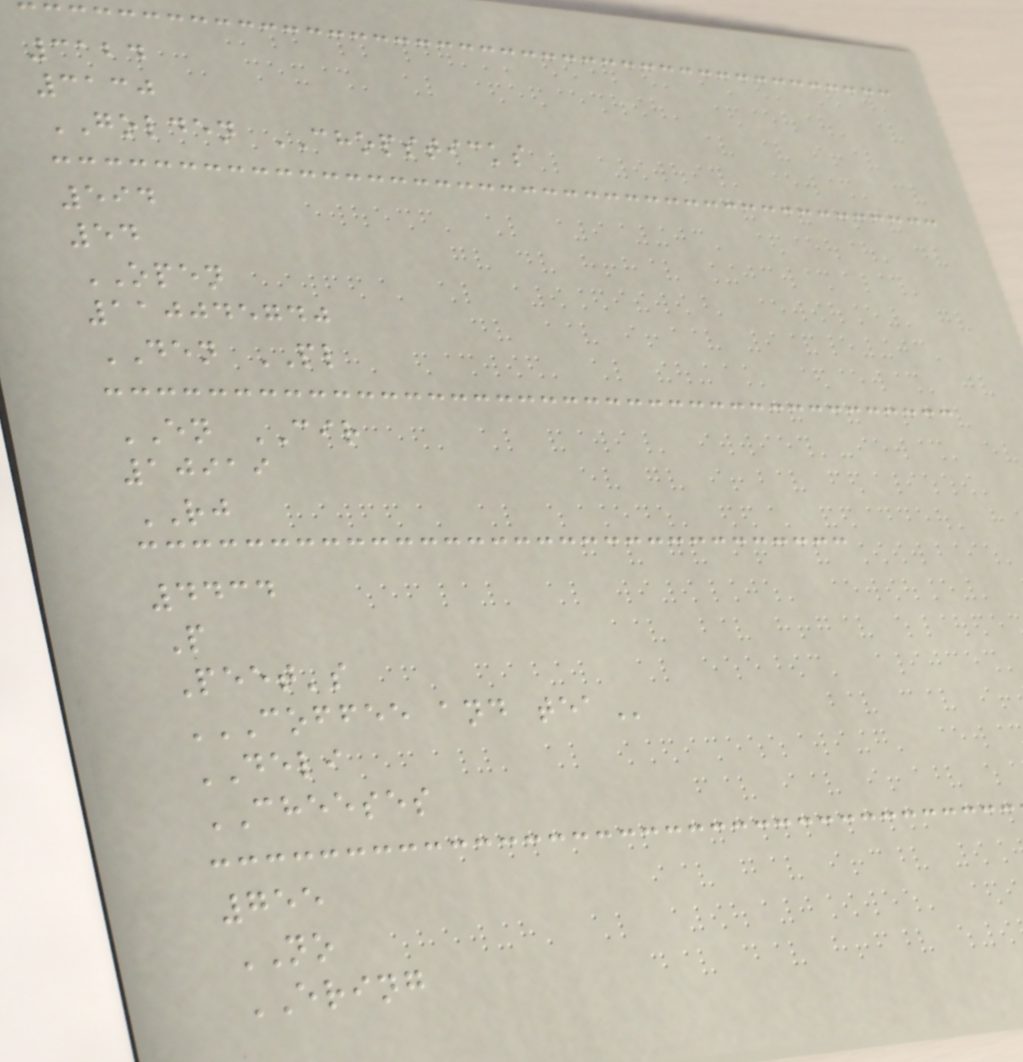3124
3130
GOLDEN CHOPSTICKS
594
54
OPEN
110045740
DEN PL
EN CIR
10919
RJ
4434
P
Peet's
COFFEE AND TEA
DELI
CHEESES
755
NO
ERING
